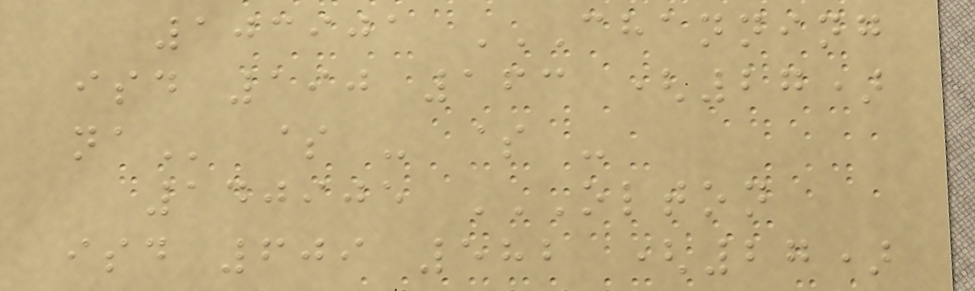103901 CHANNING
ISD 190 163 (27)
NA $ - $ -
140905 OLTON
ISD 609 582 (27)
